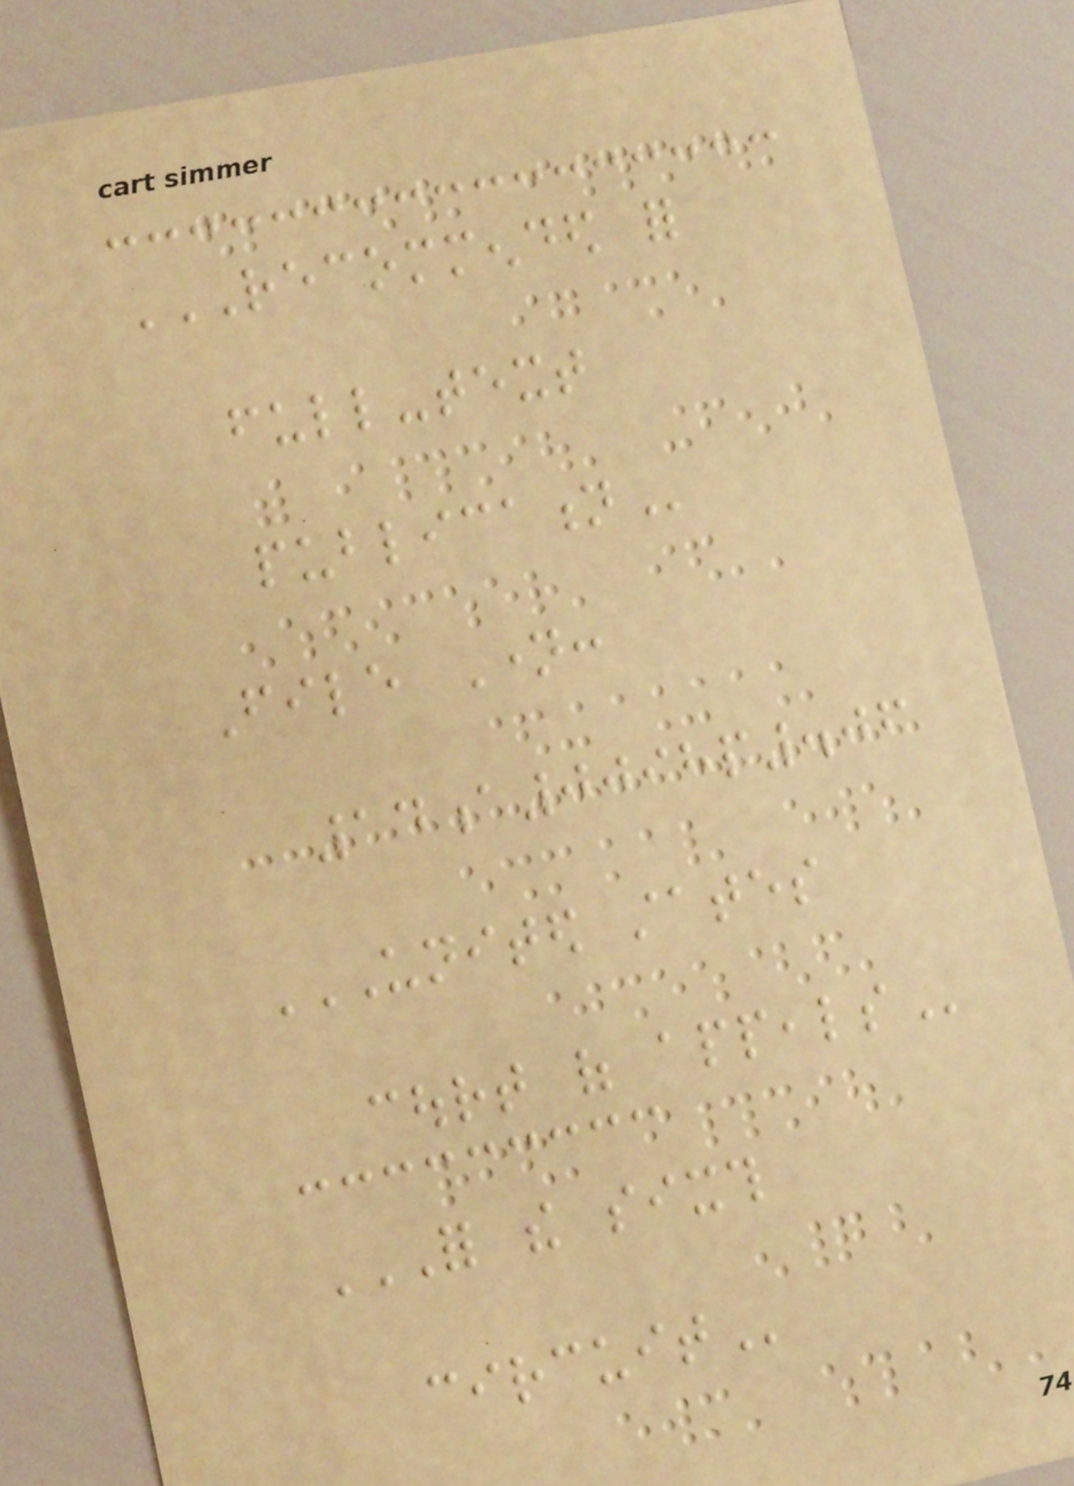RECOMMENDED FOR
FULL-TEXT
PUBLICATION
File Name:
14a0098p.06
UNITED STATES
COURT OF APPEALS
FOR THE SIXTH
CIRCUIT
